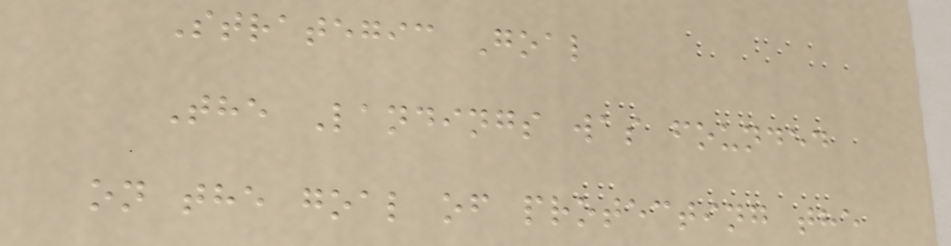Strategic Goal
The Landings was founded
on the goal of protecting the
